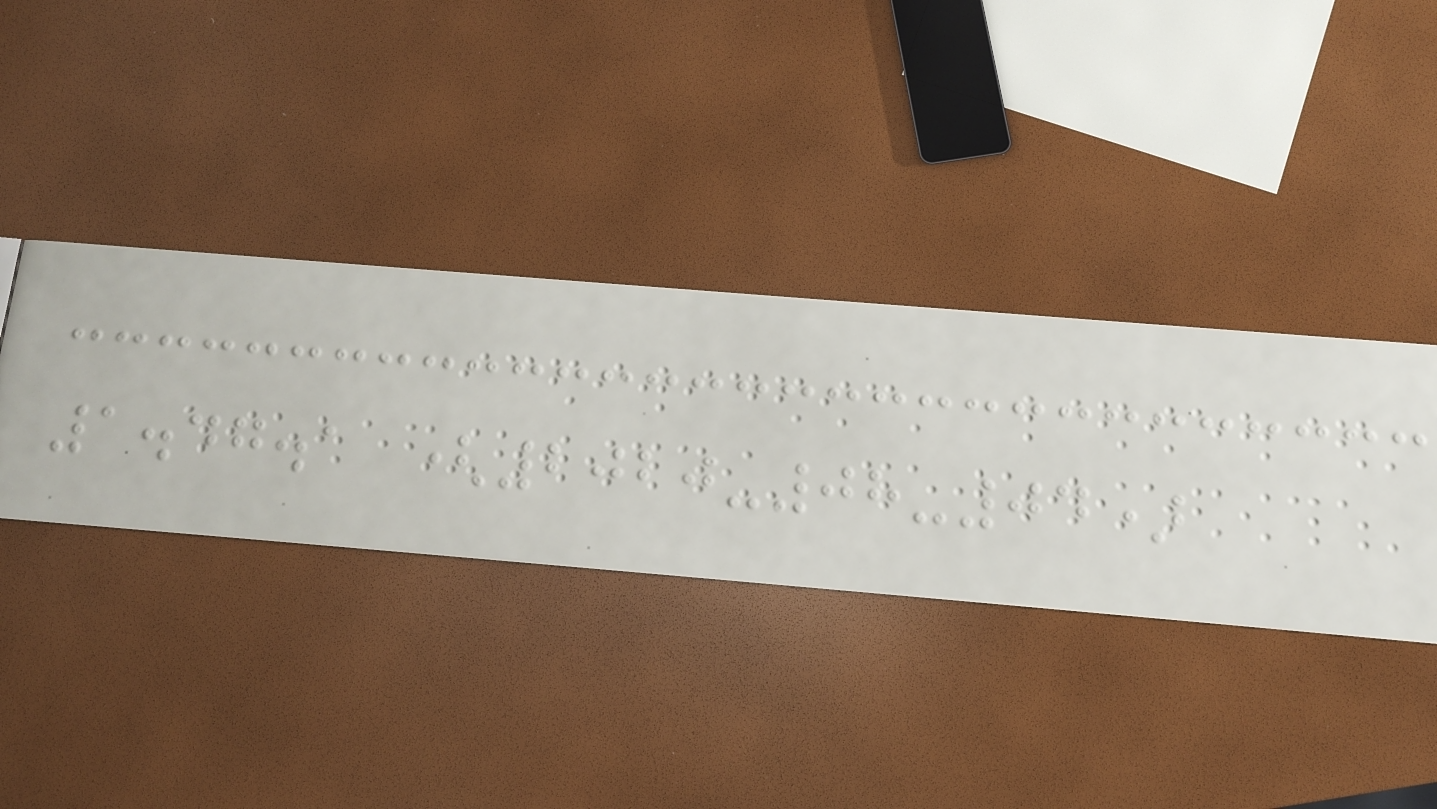1.47.1 (2020-08-04)
